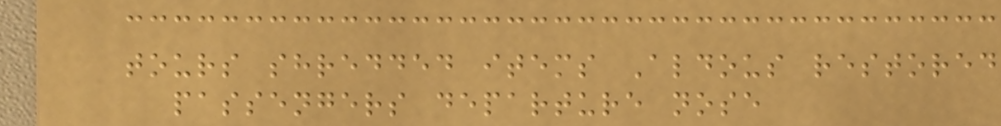tours shredded items Aldous restored
passengers departure nose
